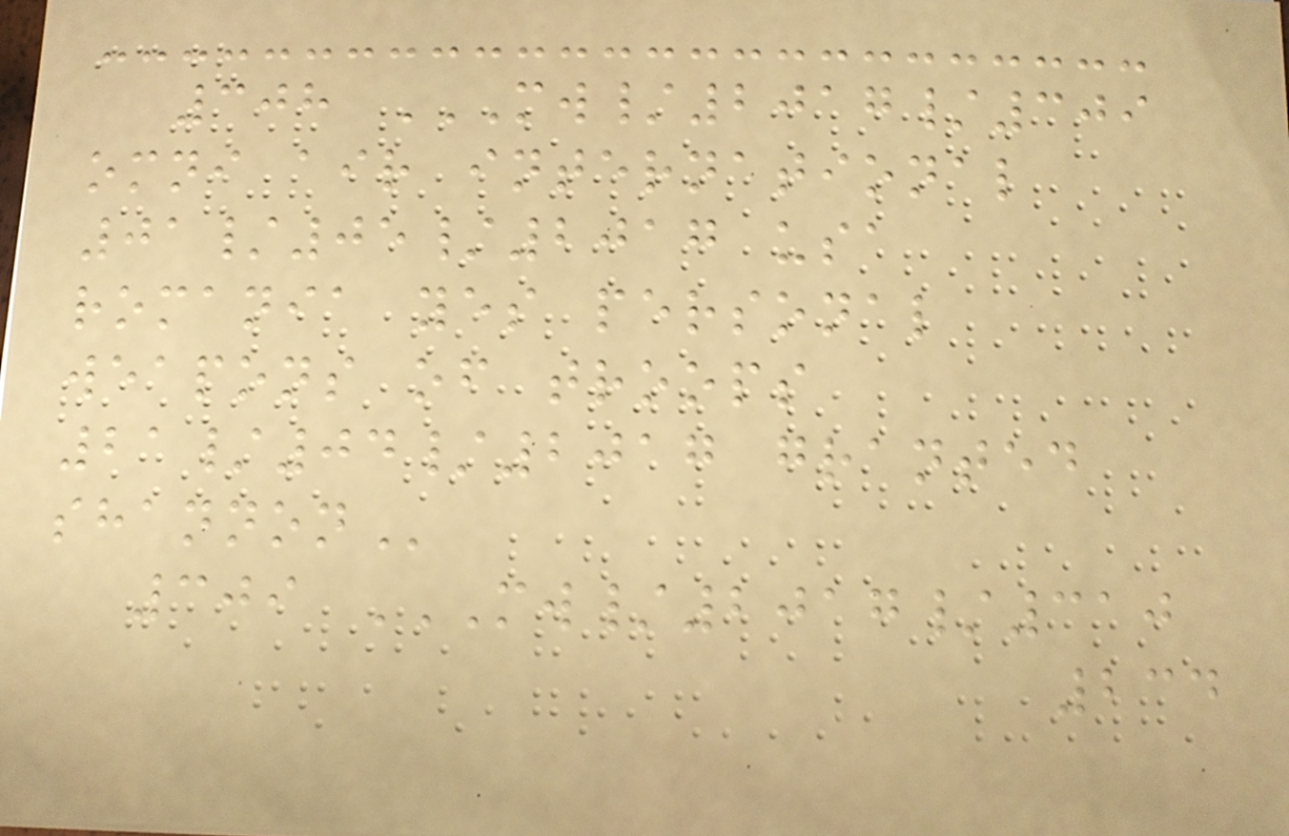308 MW/2017/309
OMNI AIR INTERNATIONAL
01/05/2017 USA
ROMANIA YES PERSONAL
WEAPONS OF TROOPS
21/04/2017 GRANTED
SHANNON
309 MW/2017/310
234
